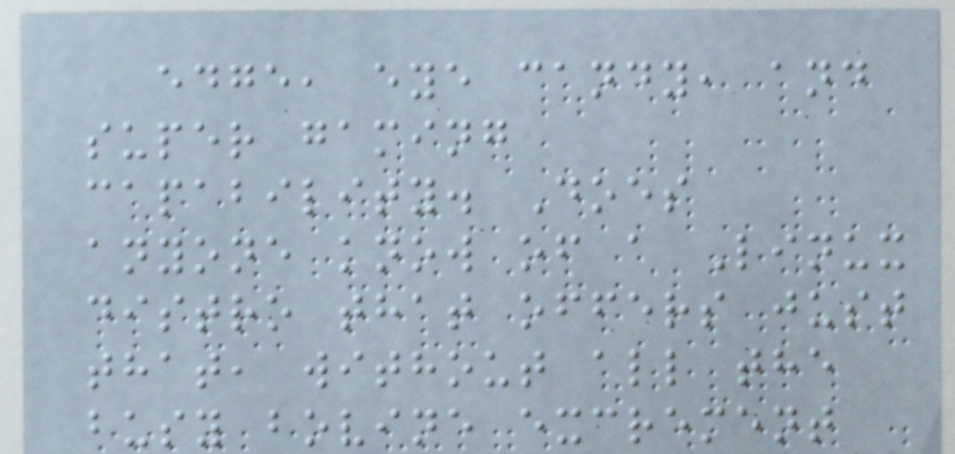edge, eye candy, and
super gaming
capability. Does
anyone know of a Linux
distro that offers just
that, without all the
busy bovine excrement
